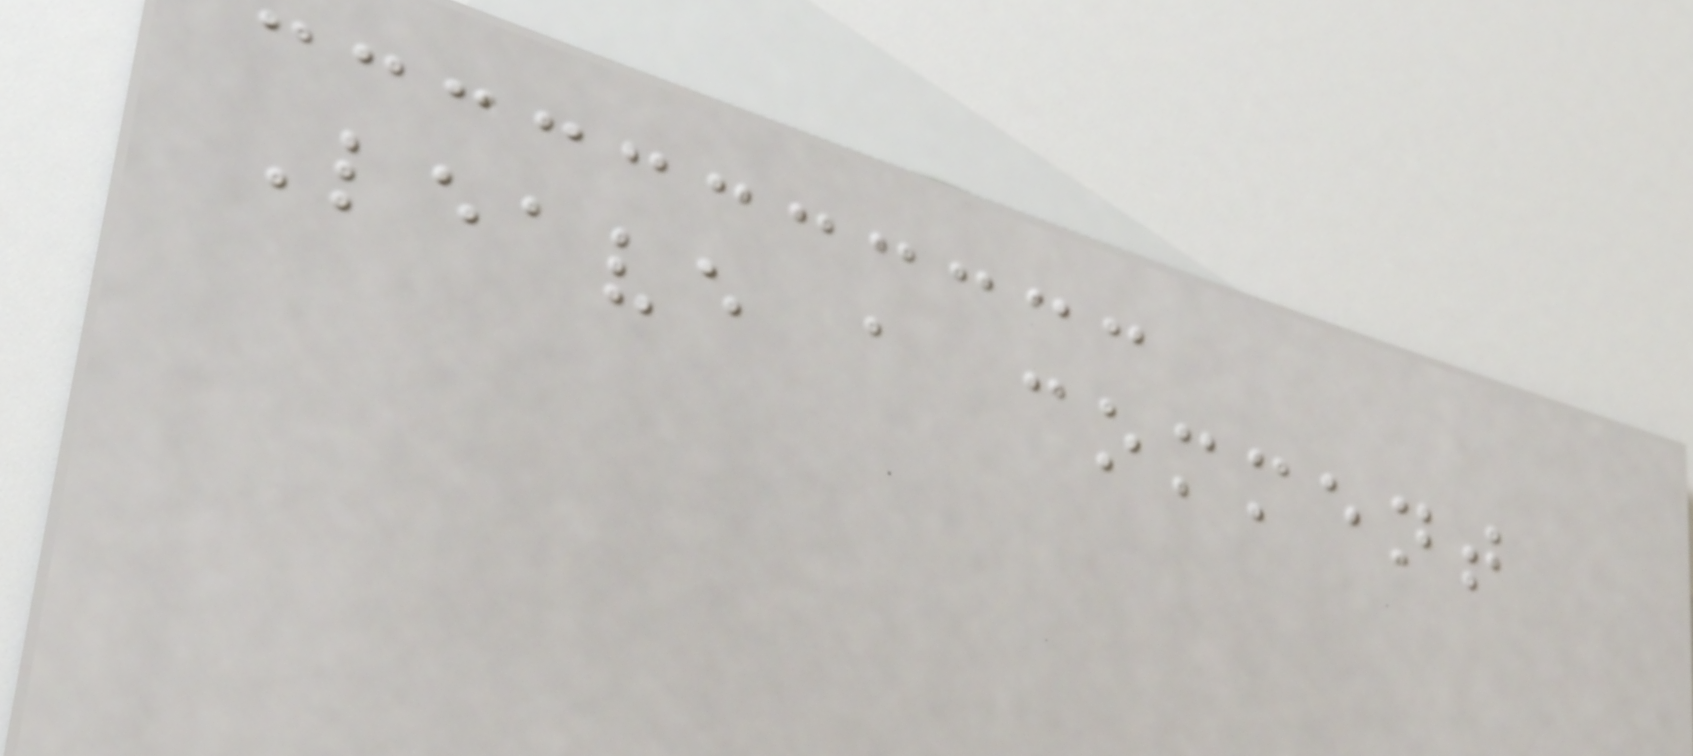Leave a comment
